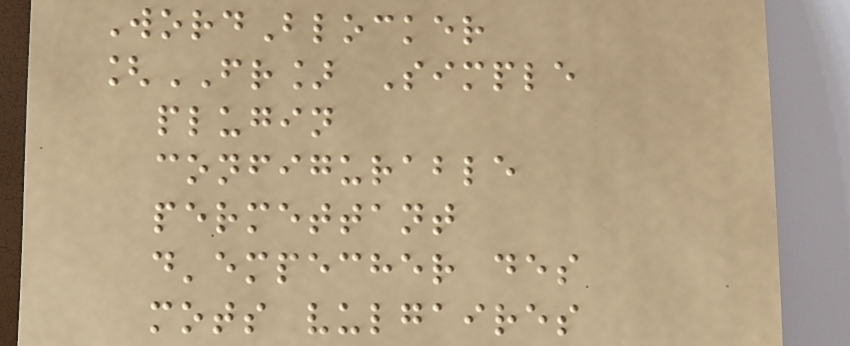WordBlocker
[FR] Simple
plugin
configurable
permettant
d'empecher des
mots vulgaires
